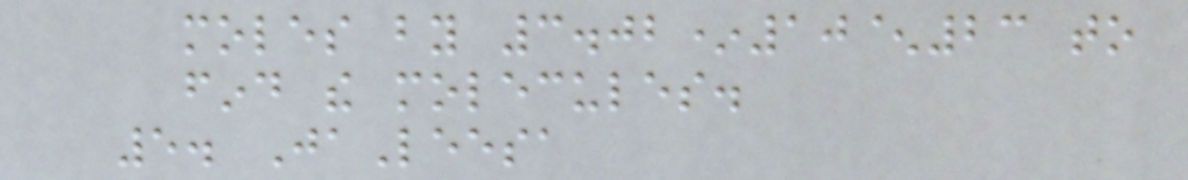moles by 3.02*10^23 to
find the molecules.
5. JaLeesa
